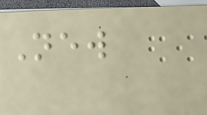New
